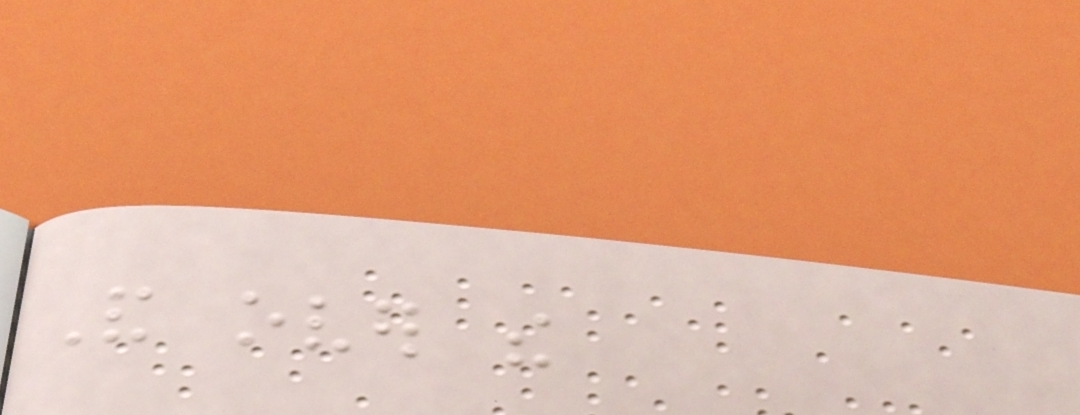And over the
